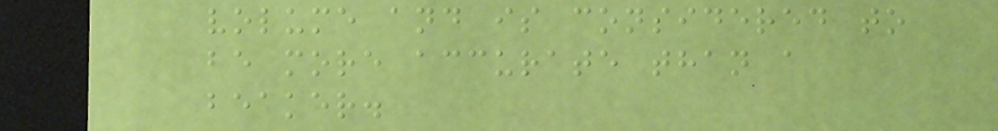volume and is considered to
be more accurate than a
beaker.
